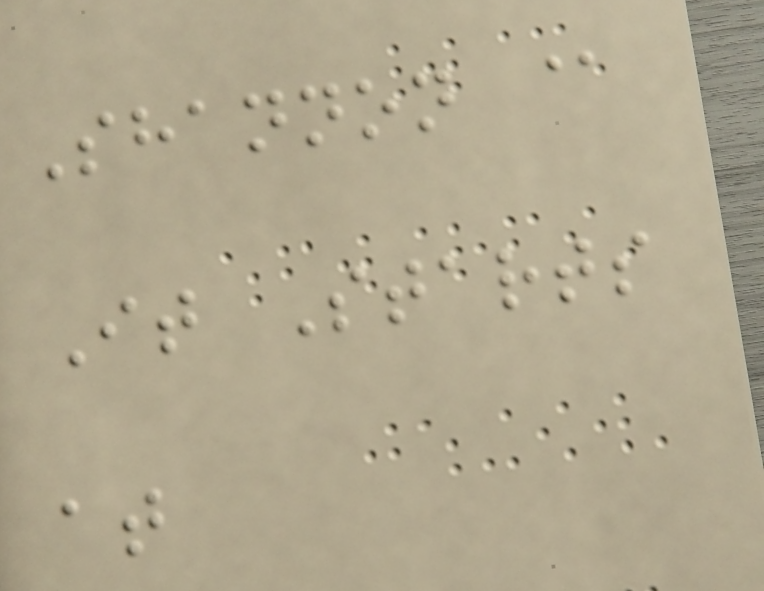Shannon @
It Starts
at
